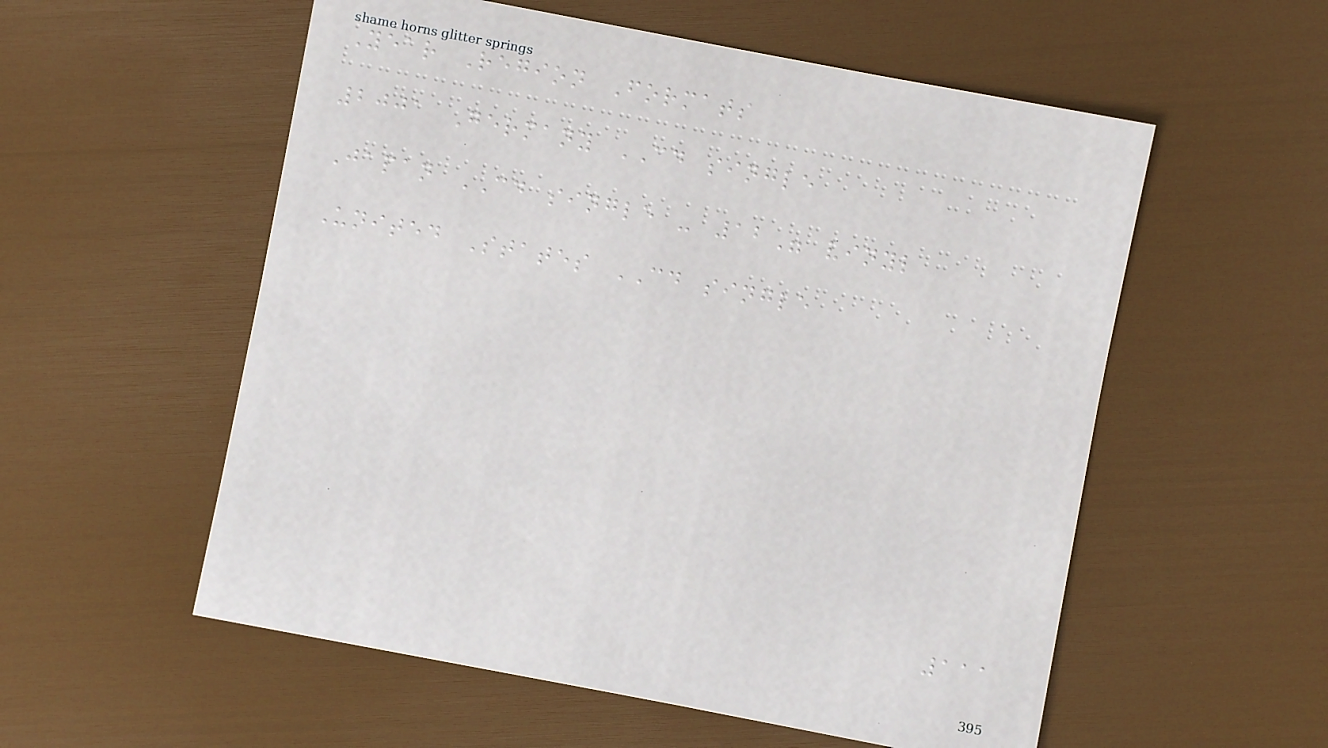Year Region Formats
2001 Germany CD single
Japan CD single - 12" vinyl
United States CD single
111
